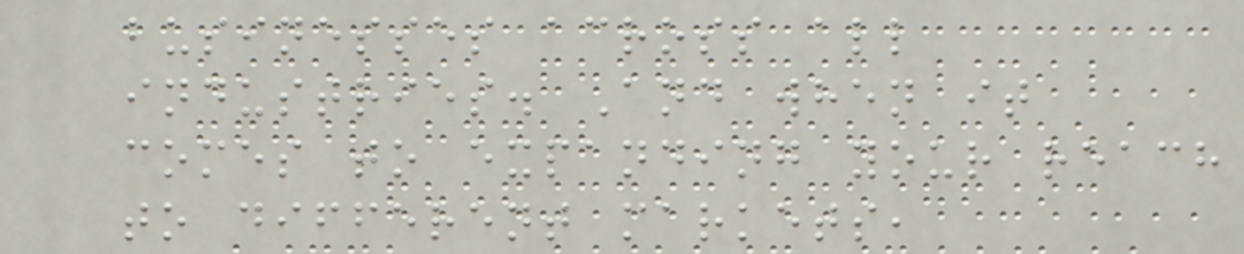businesses across all
industries. And when it
comes to expanding your reach
to different markets,
